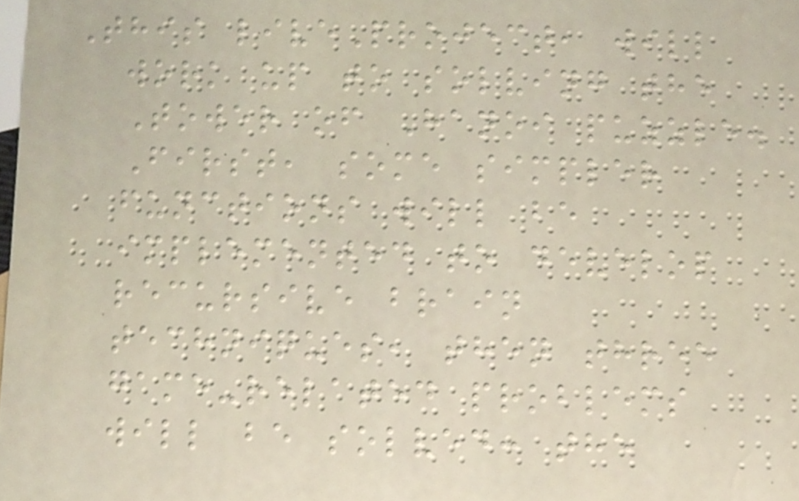This liveProject, will
work up to solving the
Tower of Hanoi puzzle.
First, some simpler
functions will be
implemented to develop
recursive brain
techniques, then three
game-related problems
will be solved: the
